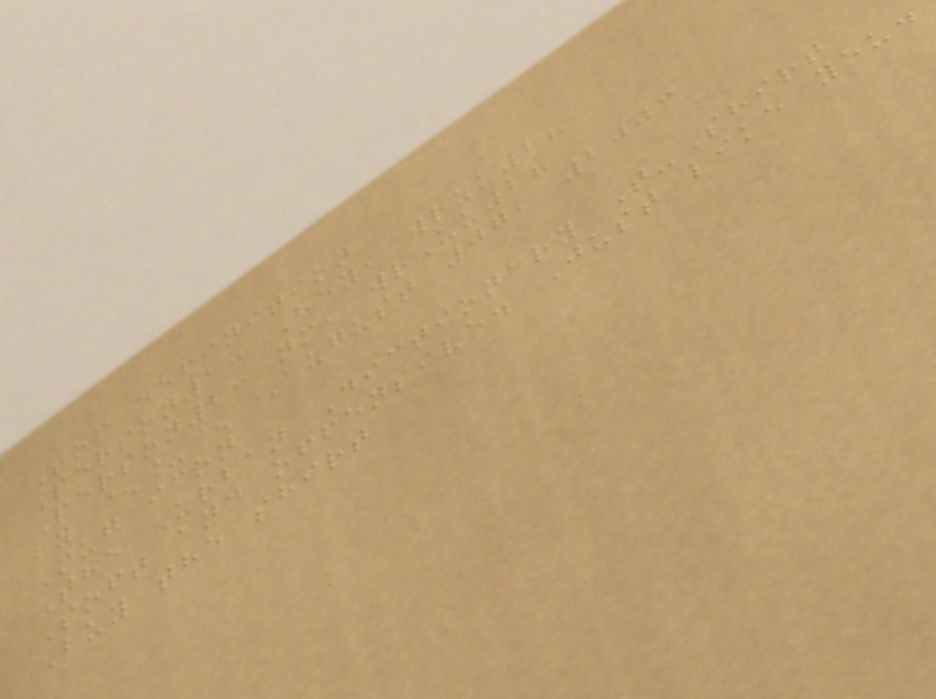Top definition
Person1: Hey, wruu2?
Person2: nm, wrUu2?
by ^_^ August 07, 2003
Mug icon
The Urban Dictionary T-Shirt
Soft and offensive. Just like you.
Buy the shirt
